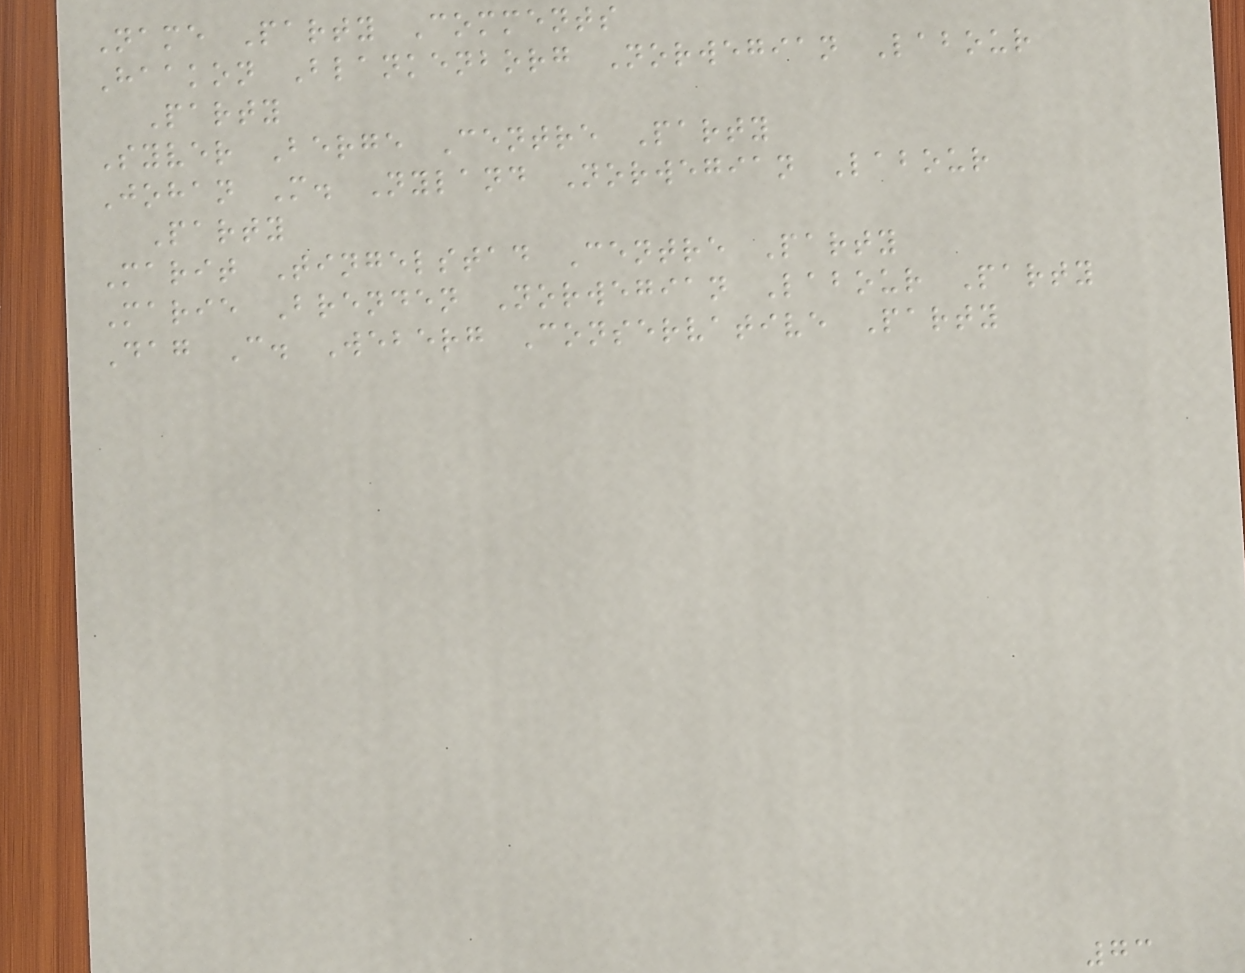Name Party Comments
Haakon Blankenborg Norwegian Labour
Party
Syver Berge Centre Party
Johan M. Nyland Norwegian Labour
Party
Marit Tingelstad Centre Party
Marie Brenden Norwegian Labour Party
Dag C. Weberg Conservative Party
73
